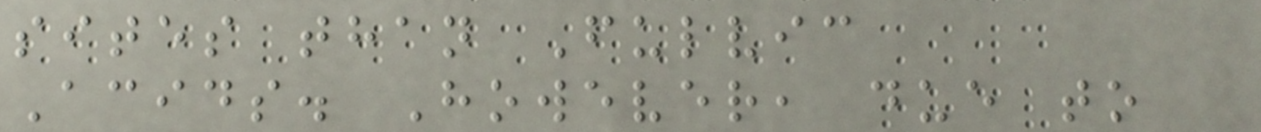sites than Fulvic
Acids. However, due to
